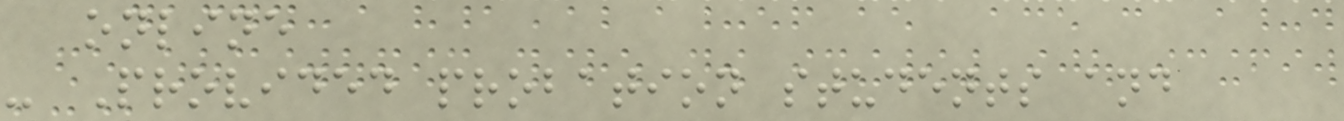online
- Provided probation students and
